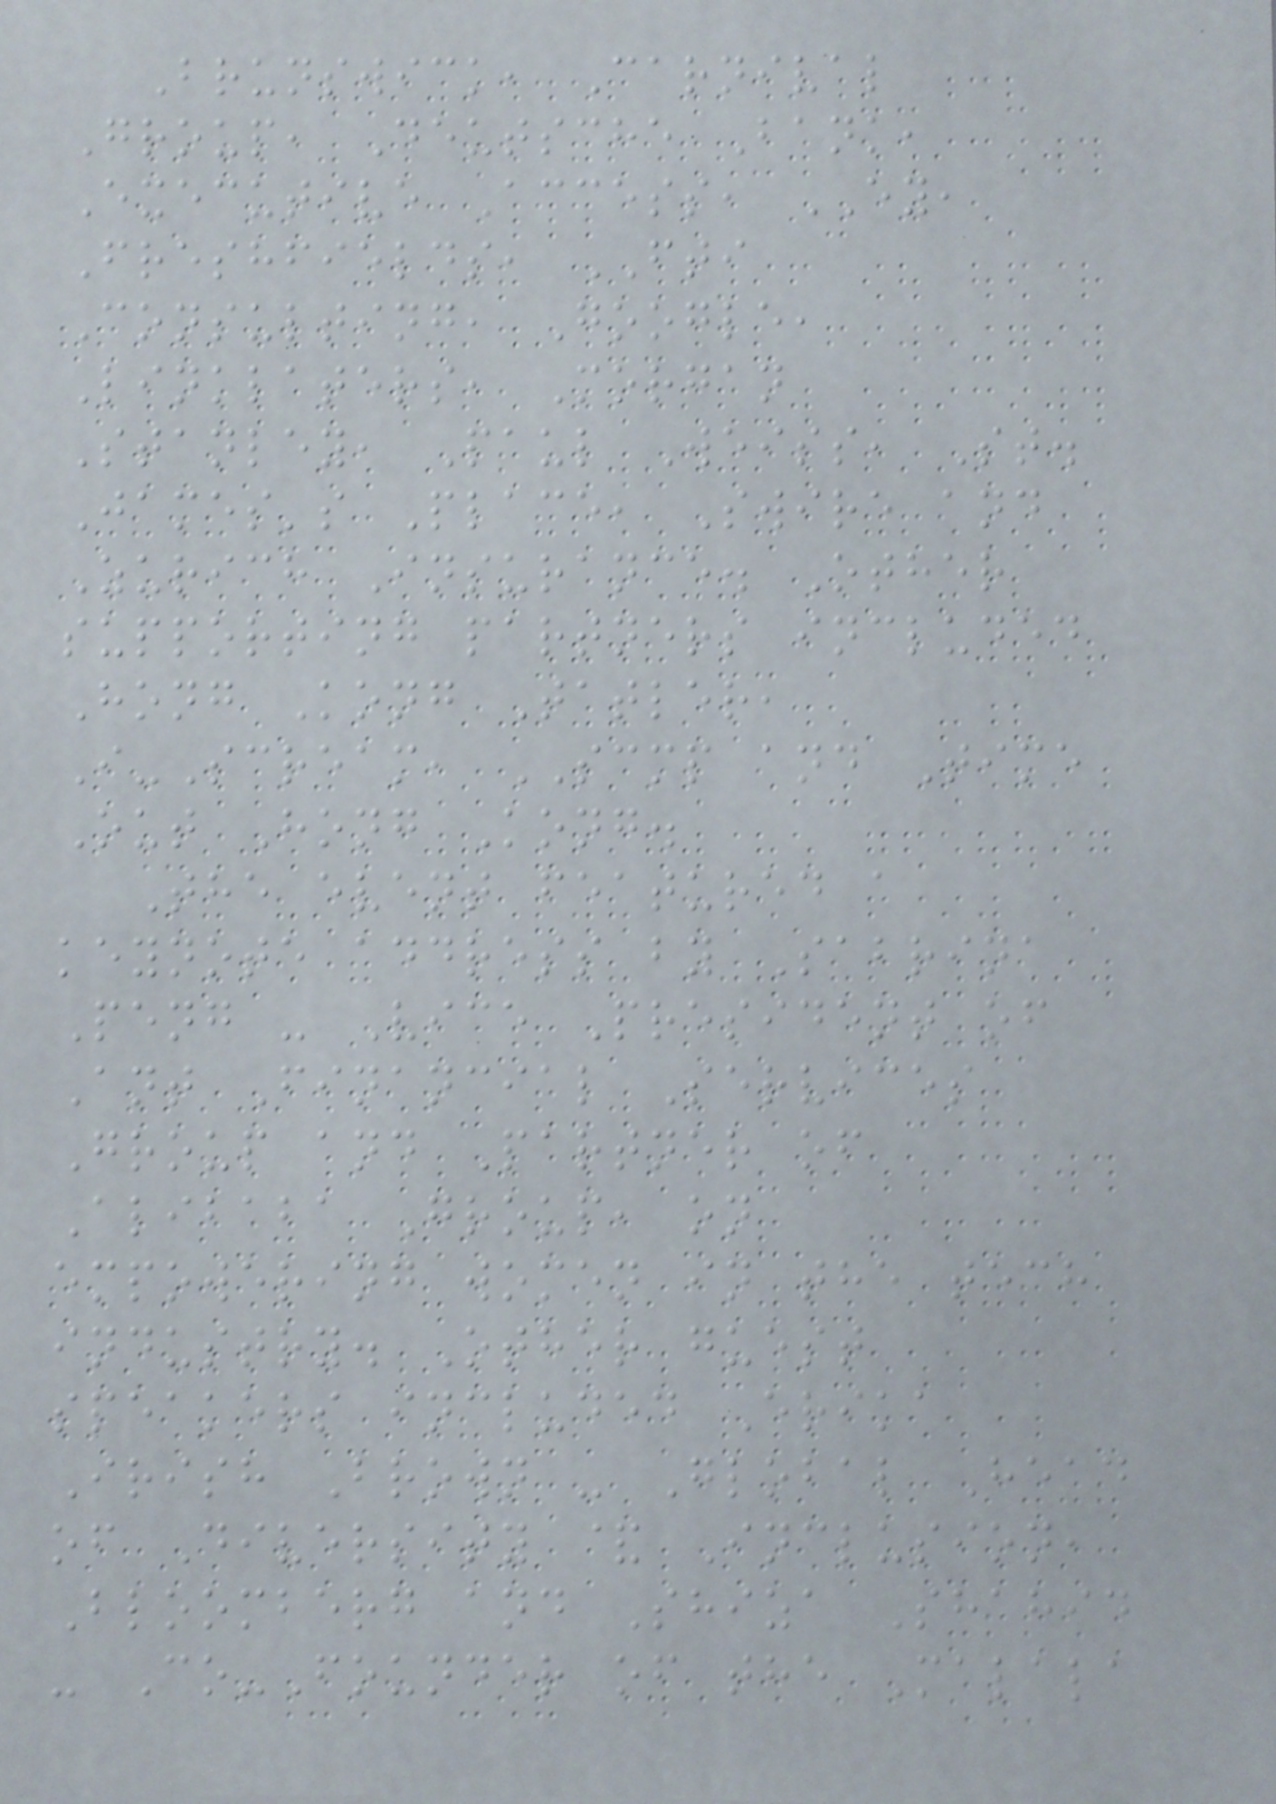Brunswick, Carnival
Group, Deutsche Bank,
Executive Access, EY,
Freshfields, FTI
Consulting, Google,
Linklaters, Morgan
Stanley, Paul Weiss, St.
James's Place, Swire and
Zurich Insurance. Other
supporting partners included
Hong Kong Tatler,
I-Scream, SCMP and Time
Out Hong Kong.
The event featured a
keynote address by Sabrina
Peng - Vice President of
Ant Financial Services
Group and Partner of
Alibaba Group, on
empowering women in the tech
industry. Other guest
speakers included Erika
Irish Brown - Global Head
of Diversity & Inclusion,
Bloomberg and Shiza Shahid
- Co-Founder of the Malala
